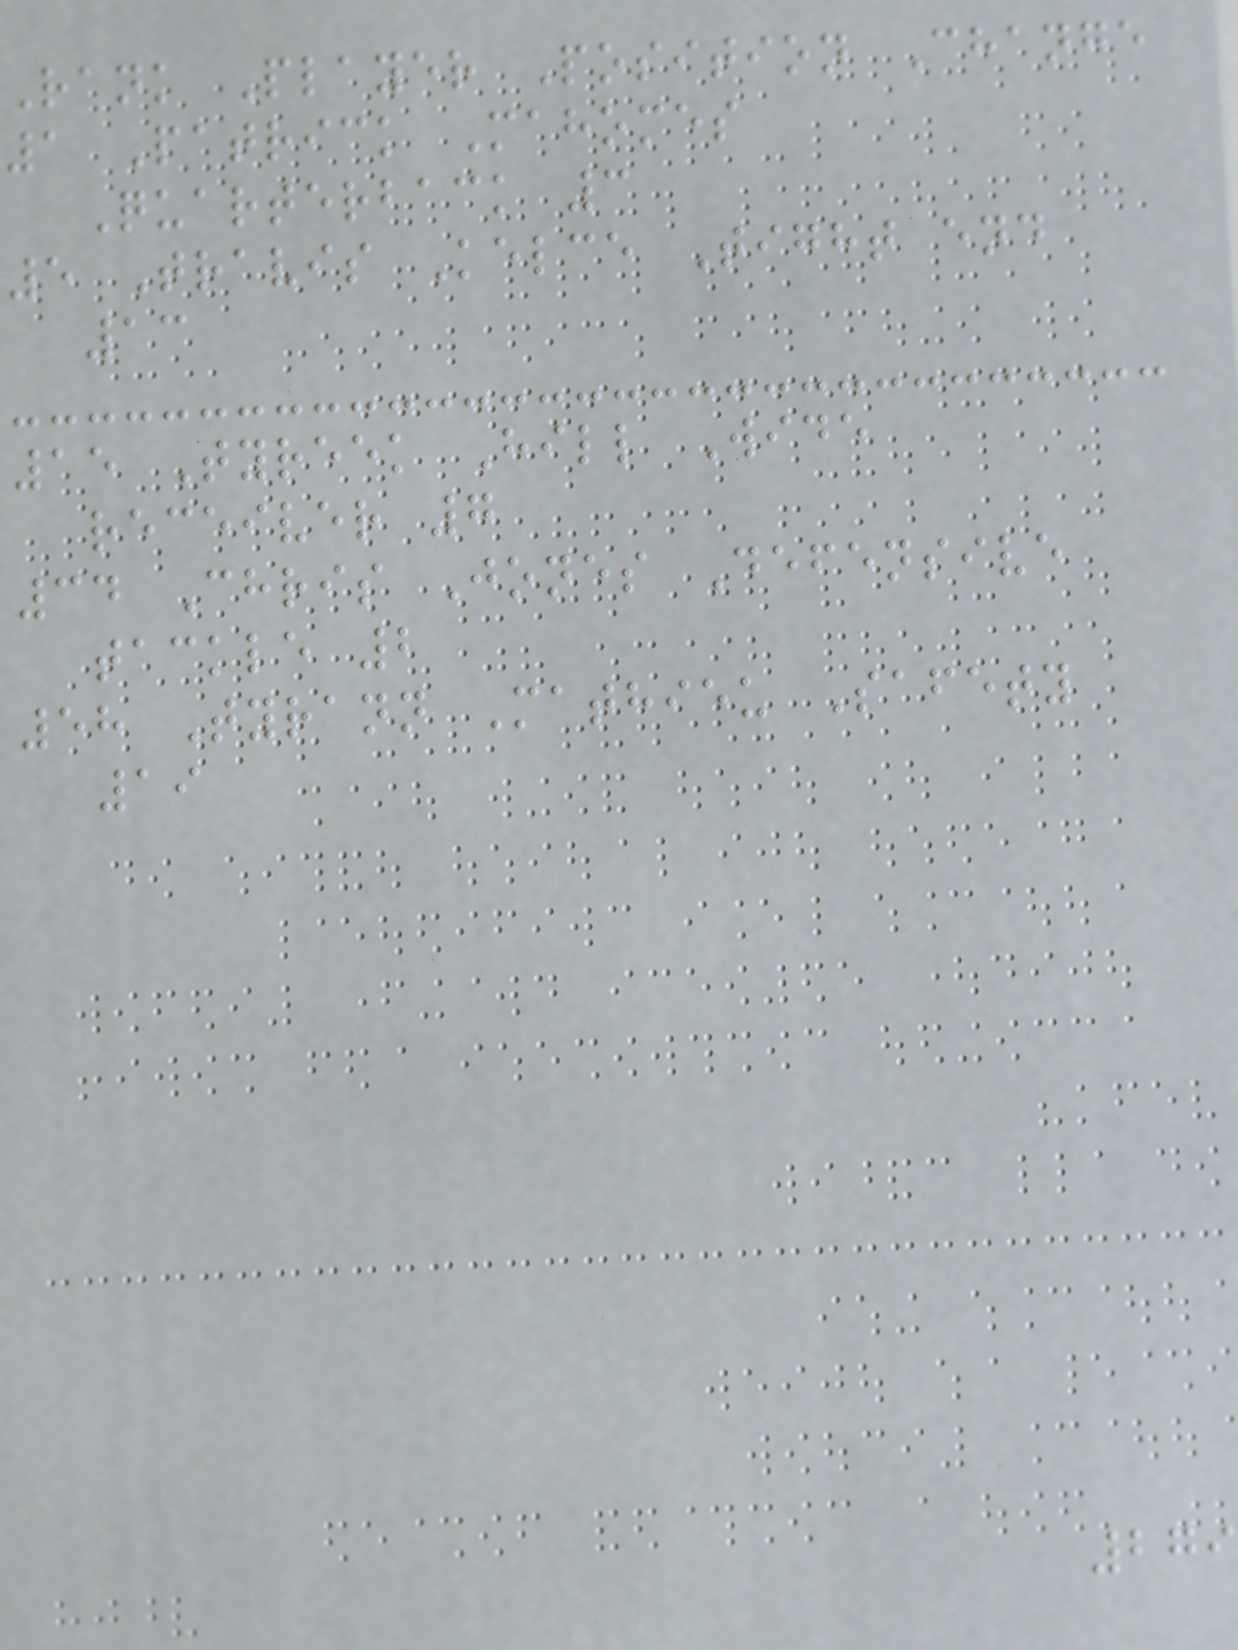Rank Player Position Change
1 Patrick Mahomes
Quarterback 3
5 Travis Kelce Tight end
13
15 Tyreek Hill Wide
receiver 7
34 Chris Jones Defensive
tackle 2
58 Tyrann Mathieu Safety
19
279
